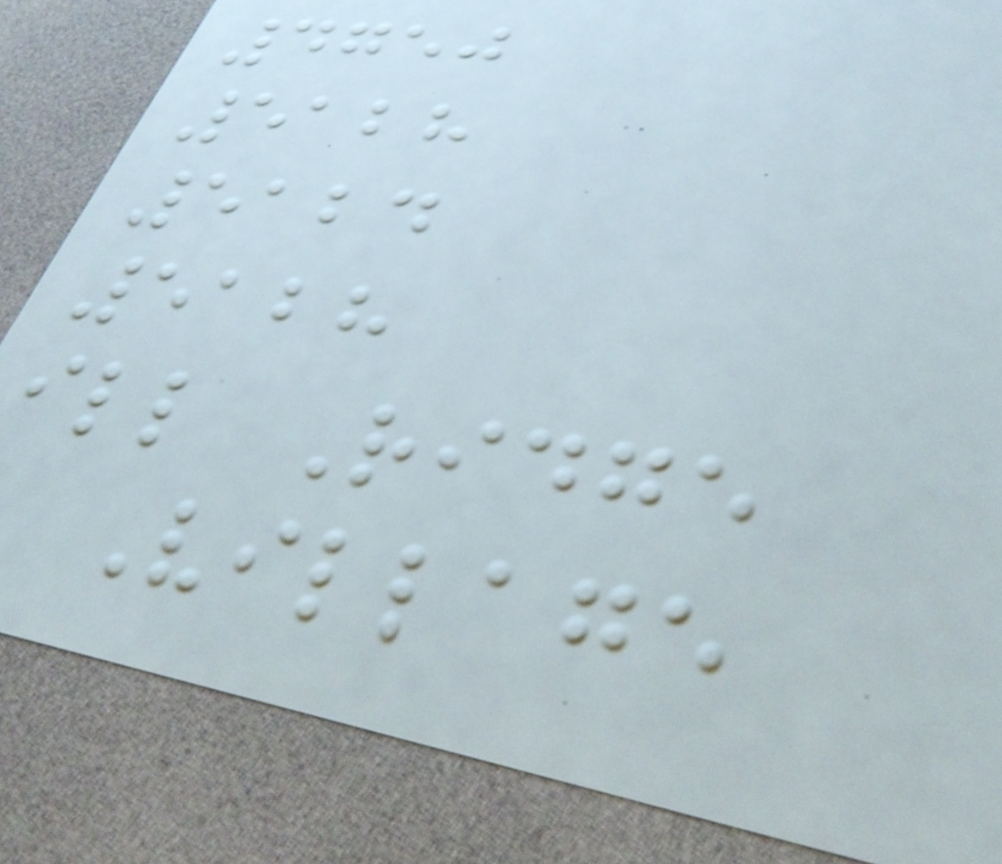4750
5128
5124
5128
ill Ridge
Village
